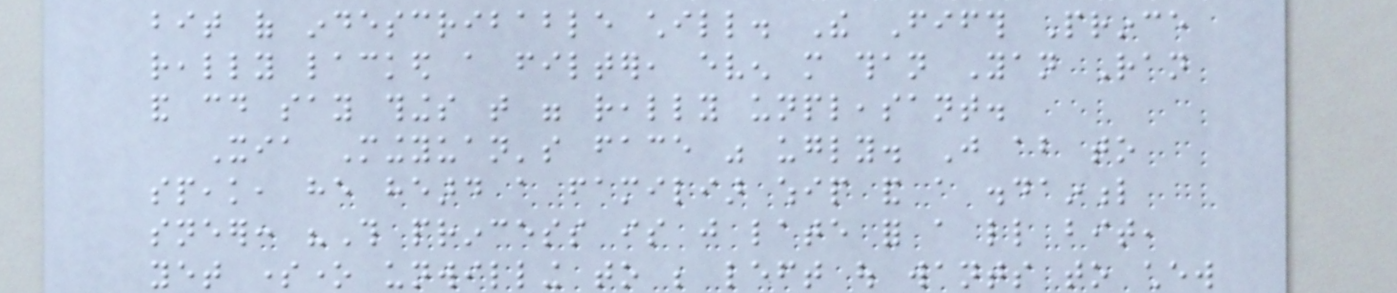bit of indescribable chill. The Fifth Prince
really lacked a filter, even more than Yan Ran
and could say things that were really unpleasant.
Xia Mingyuan's face was ugly. Just about to
speak, he heard a familiar whip and a disdainful
sneer: "This princess is just late for a little bit,
yet someone unwilling to be left out wants to chew
